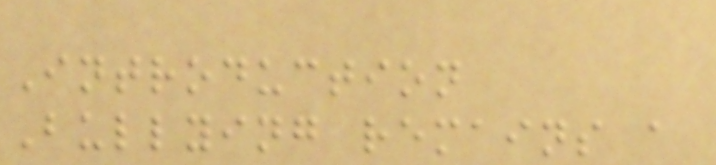Introduction
Bullying remains a
